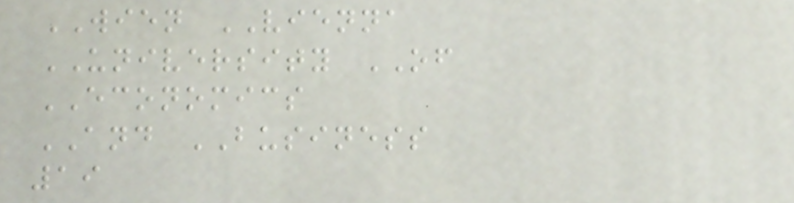WIEN VIENNA
UNIVERSITY OF
ECONOMICS
AND BUSINESS
19
